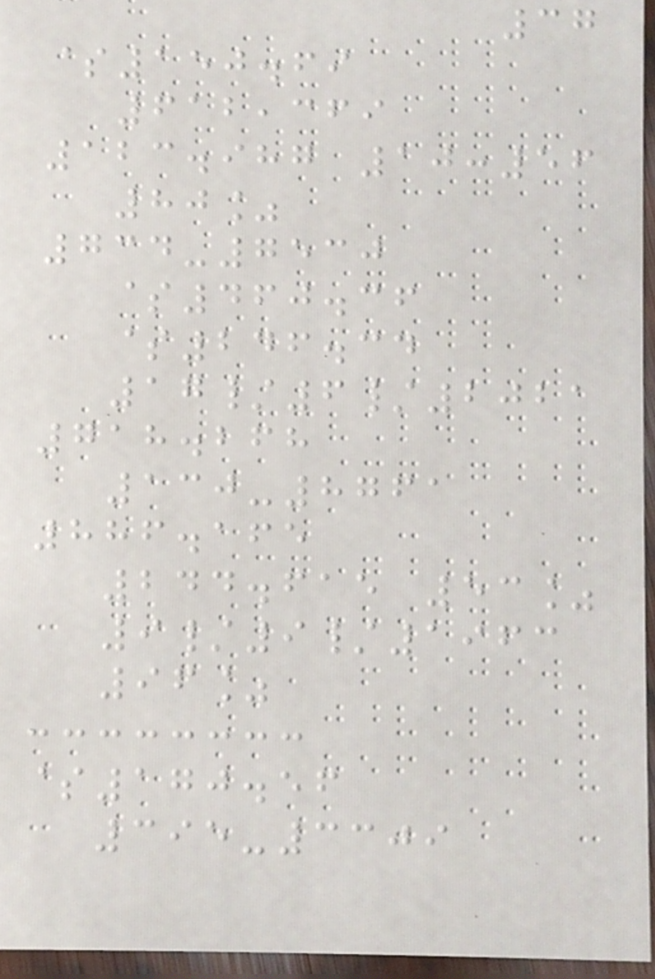37
$150.69
612,369
123.987 10:56
80%
734-7530
$460.36
$246.34
17/6/2021
718.268
130-8761
886.165
244.615 53%
9/9/1963
96%
$170.56
395-3309
